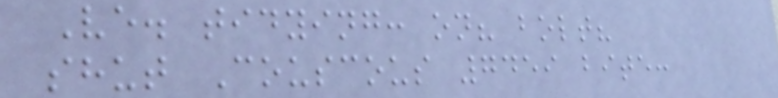Ve. tidying: on? bolt?
shut Couscous 7459 bite:
